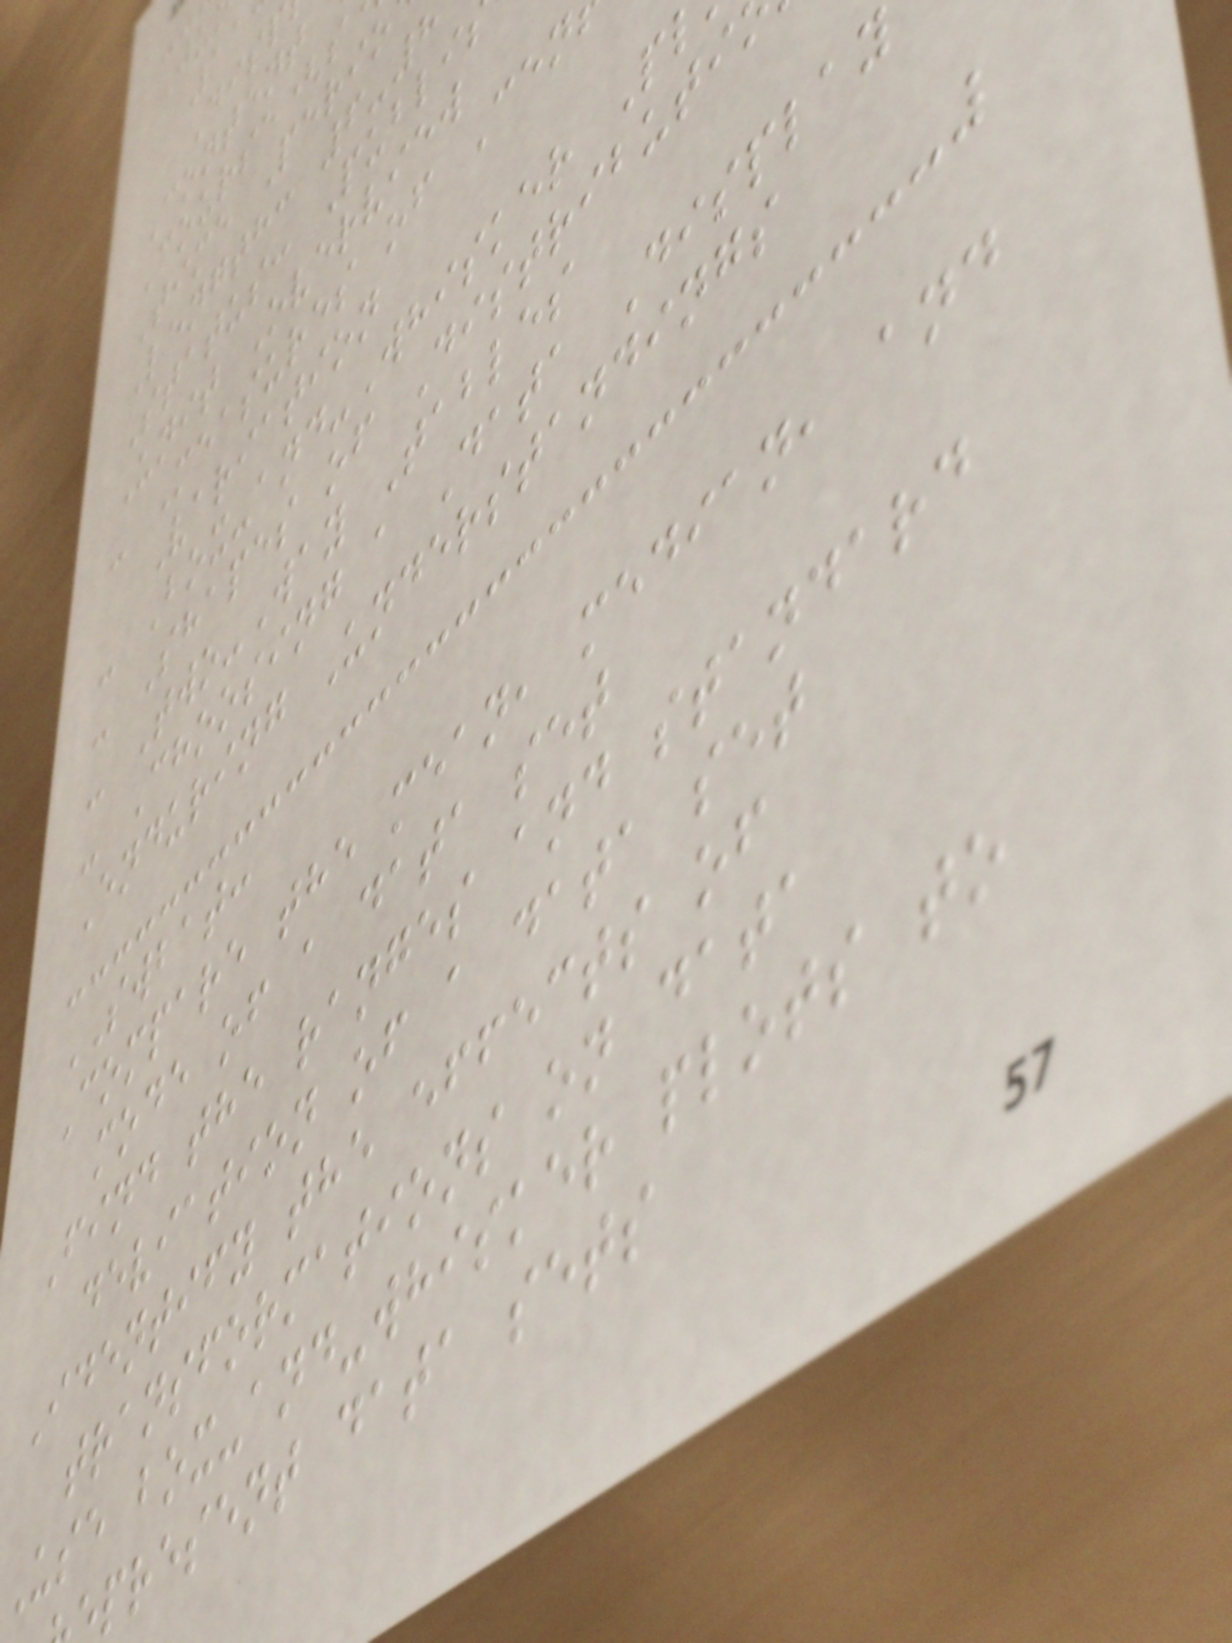Disp
Content
Course(s
Time Perio
Length: 6-8
Status: Publi
Unit Overview
- Measures of Cen
Variation
- Box-and-Whisker P
- Shapes of Distributi
- Two-Way Tables
- Choosing a Data Display
Enduring Understandings
SWBAT:
Compare the mean, median, and
mode of a data set
Find the ranges and standard
deviation of a data set
Identify the effects of
transformations on data
Use box-and-whisker plots to
present data sets
